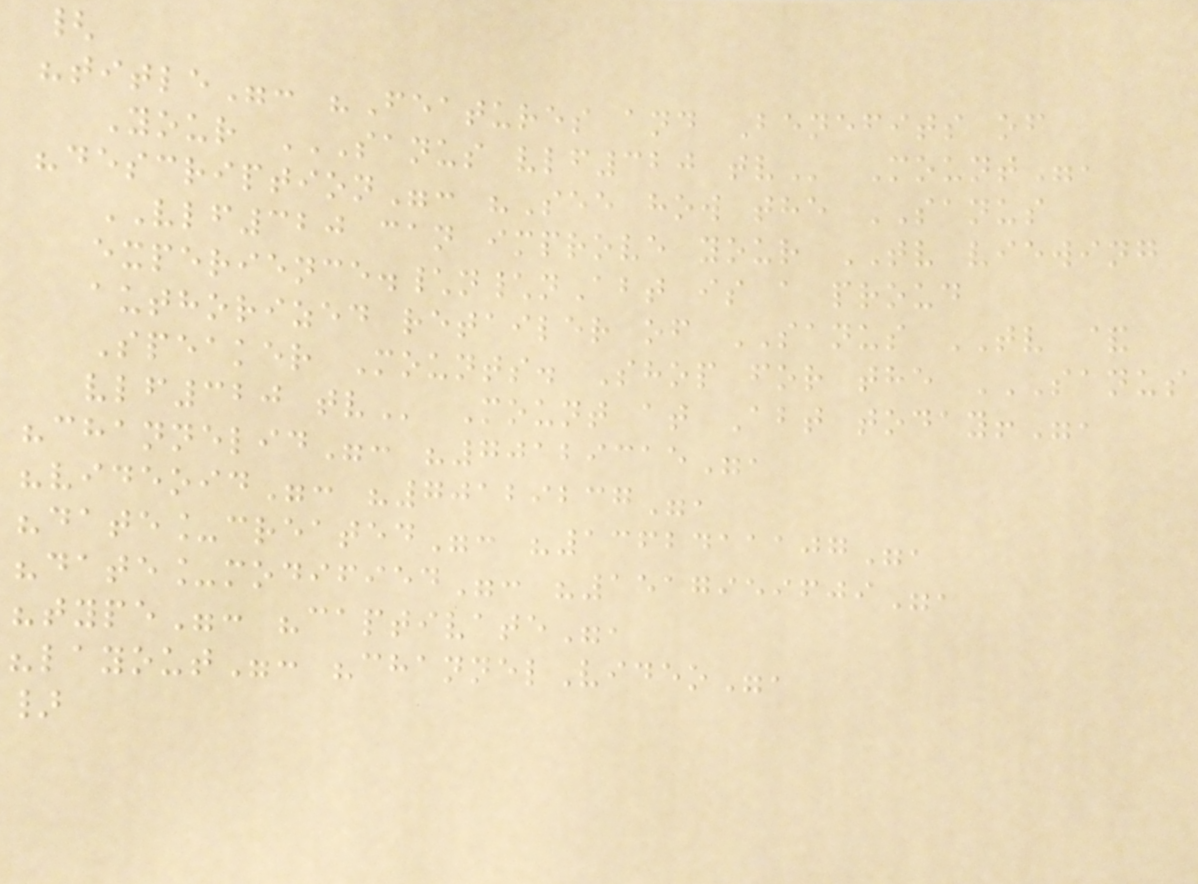{
"title": "Features and Benefits of
Your SANUS VLF320 TV Mount",
"description": "See how the SANUS
VLF320 can improve your TV viewing
experience.\n\nAbt is a proud
authorized retailer of SANUS TV &
Speaker Mounts. Shop for the SANUS
VLF320 TV Mount at Abt today!",
"channelid": "70129315",
"videoid": "70129237",
"date_created": "1362411107",
"date_modified": "1517959609",
"type": "captivate",
"layout": "channelVideo",
}
